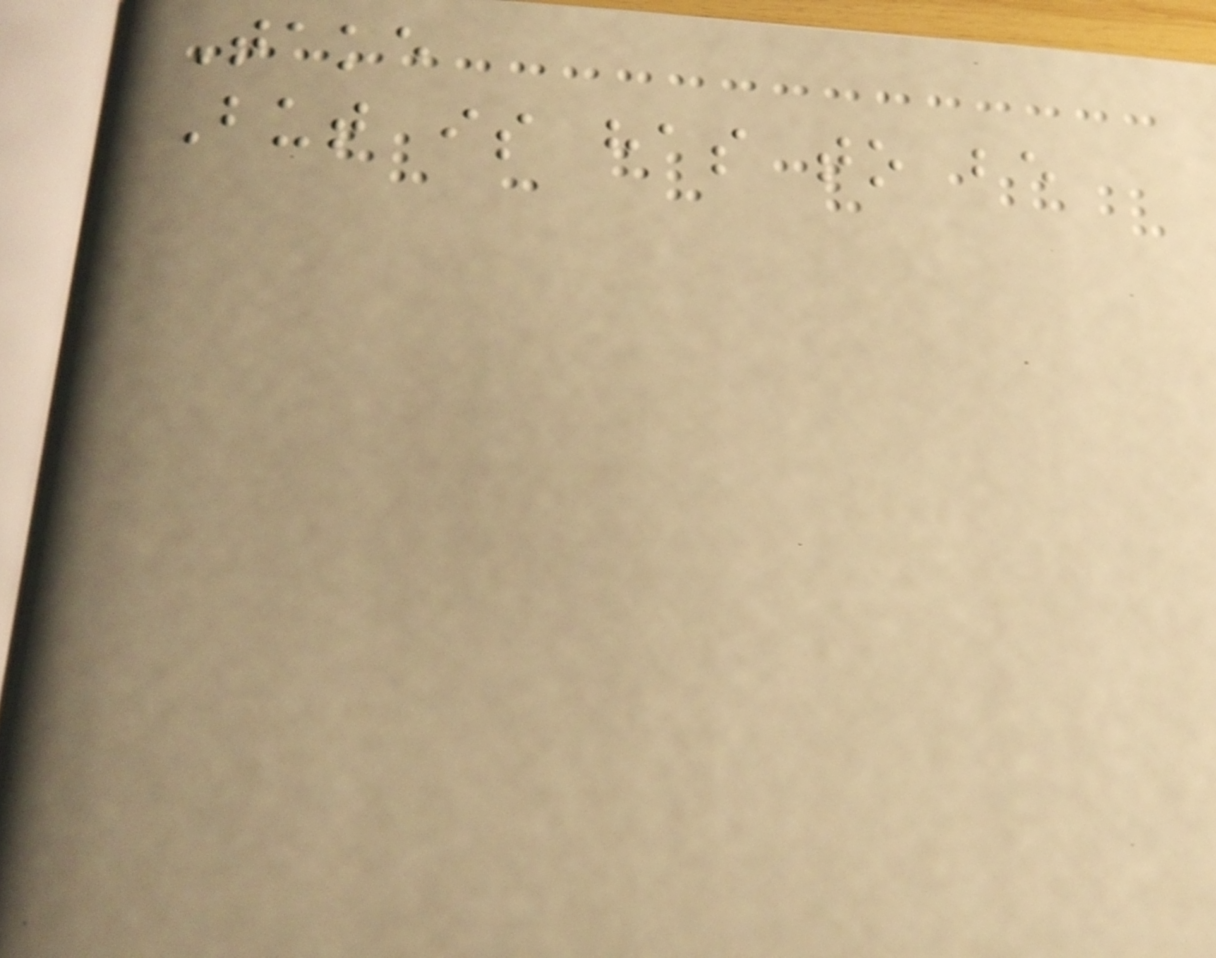Take
But is has to be
